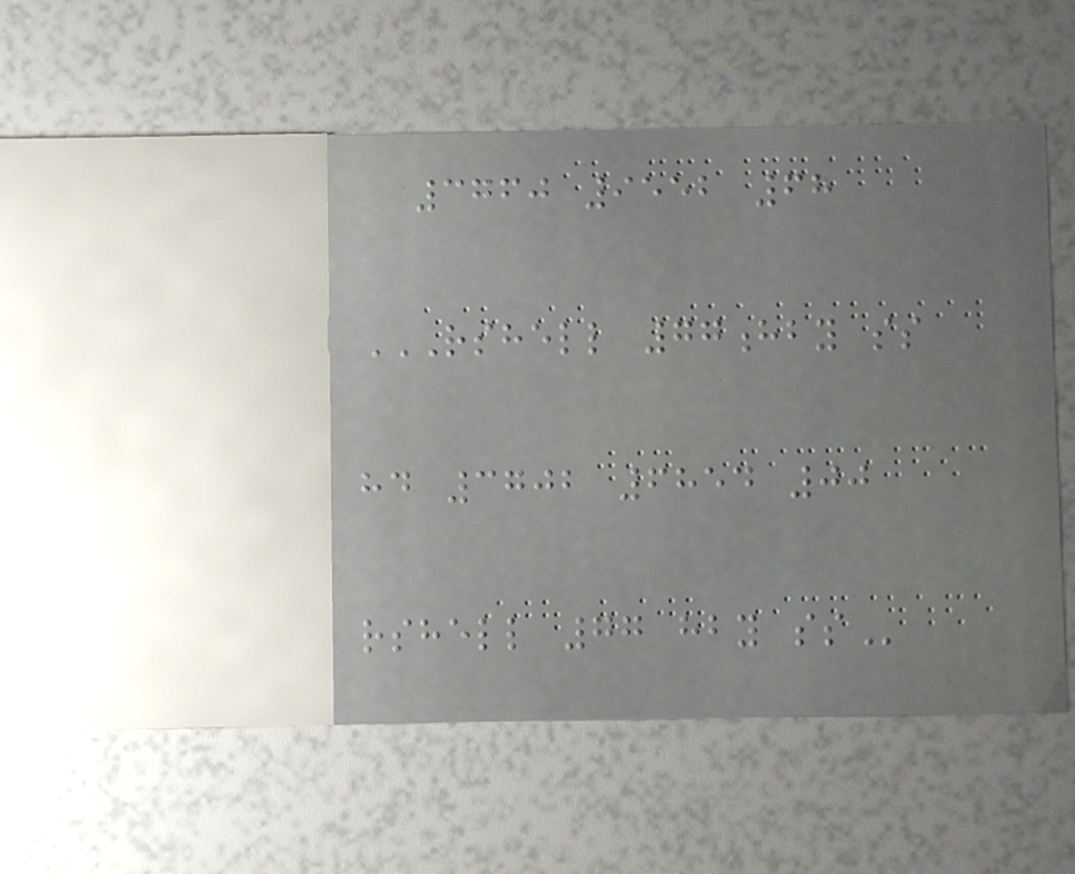3760 9552 68
RSHELL 77HBY SS
HD 3702 6854 00
RSHELL 77 HBY SS
